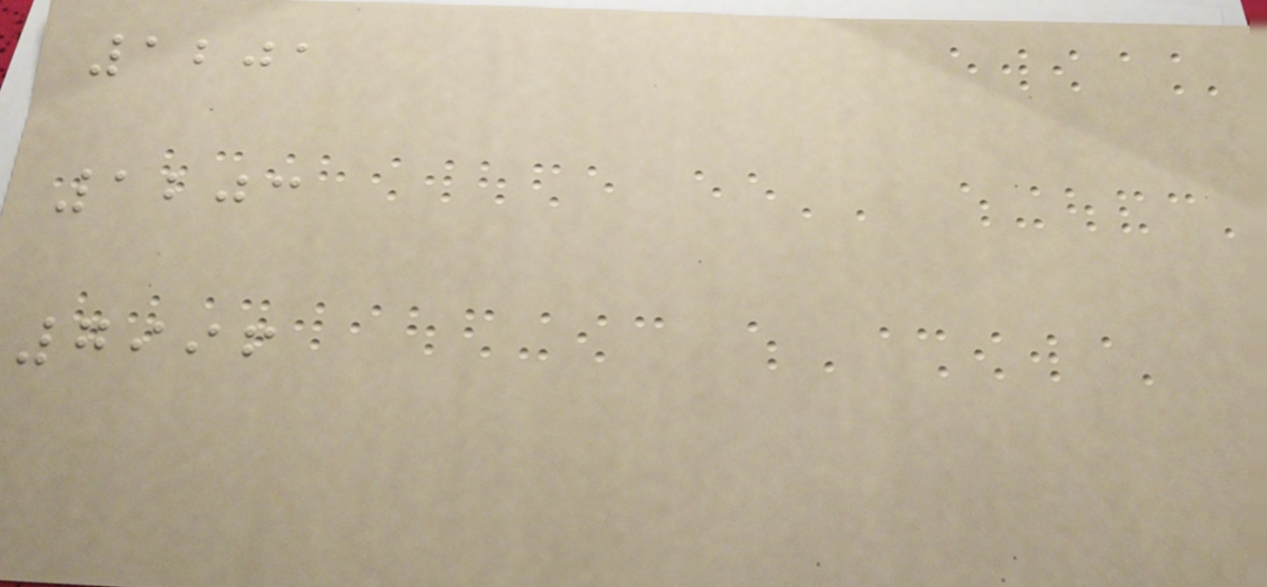1201
1203
7996
